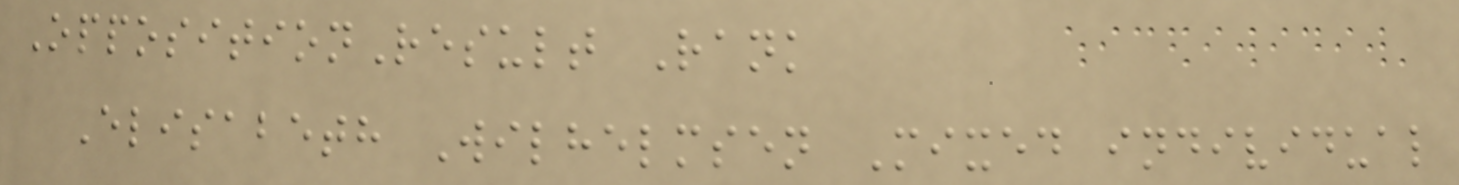OppositionResult Rank
Elisabeth Wilhelmsen Mixed individual
